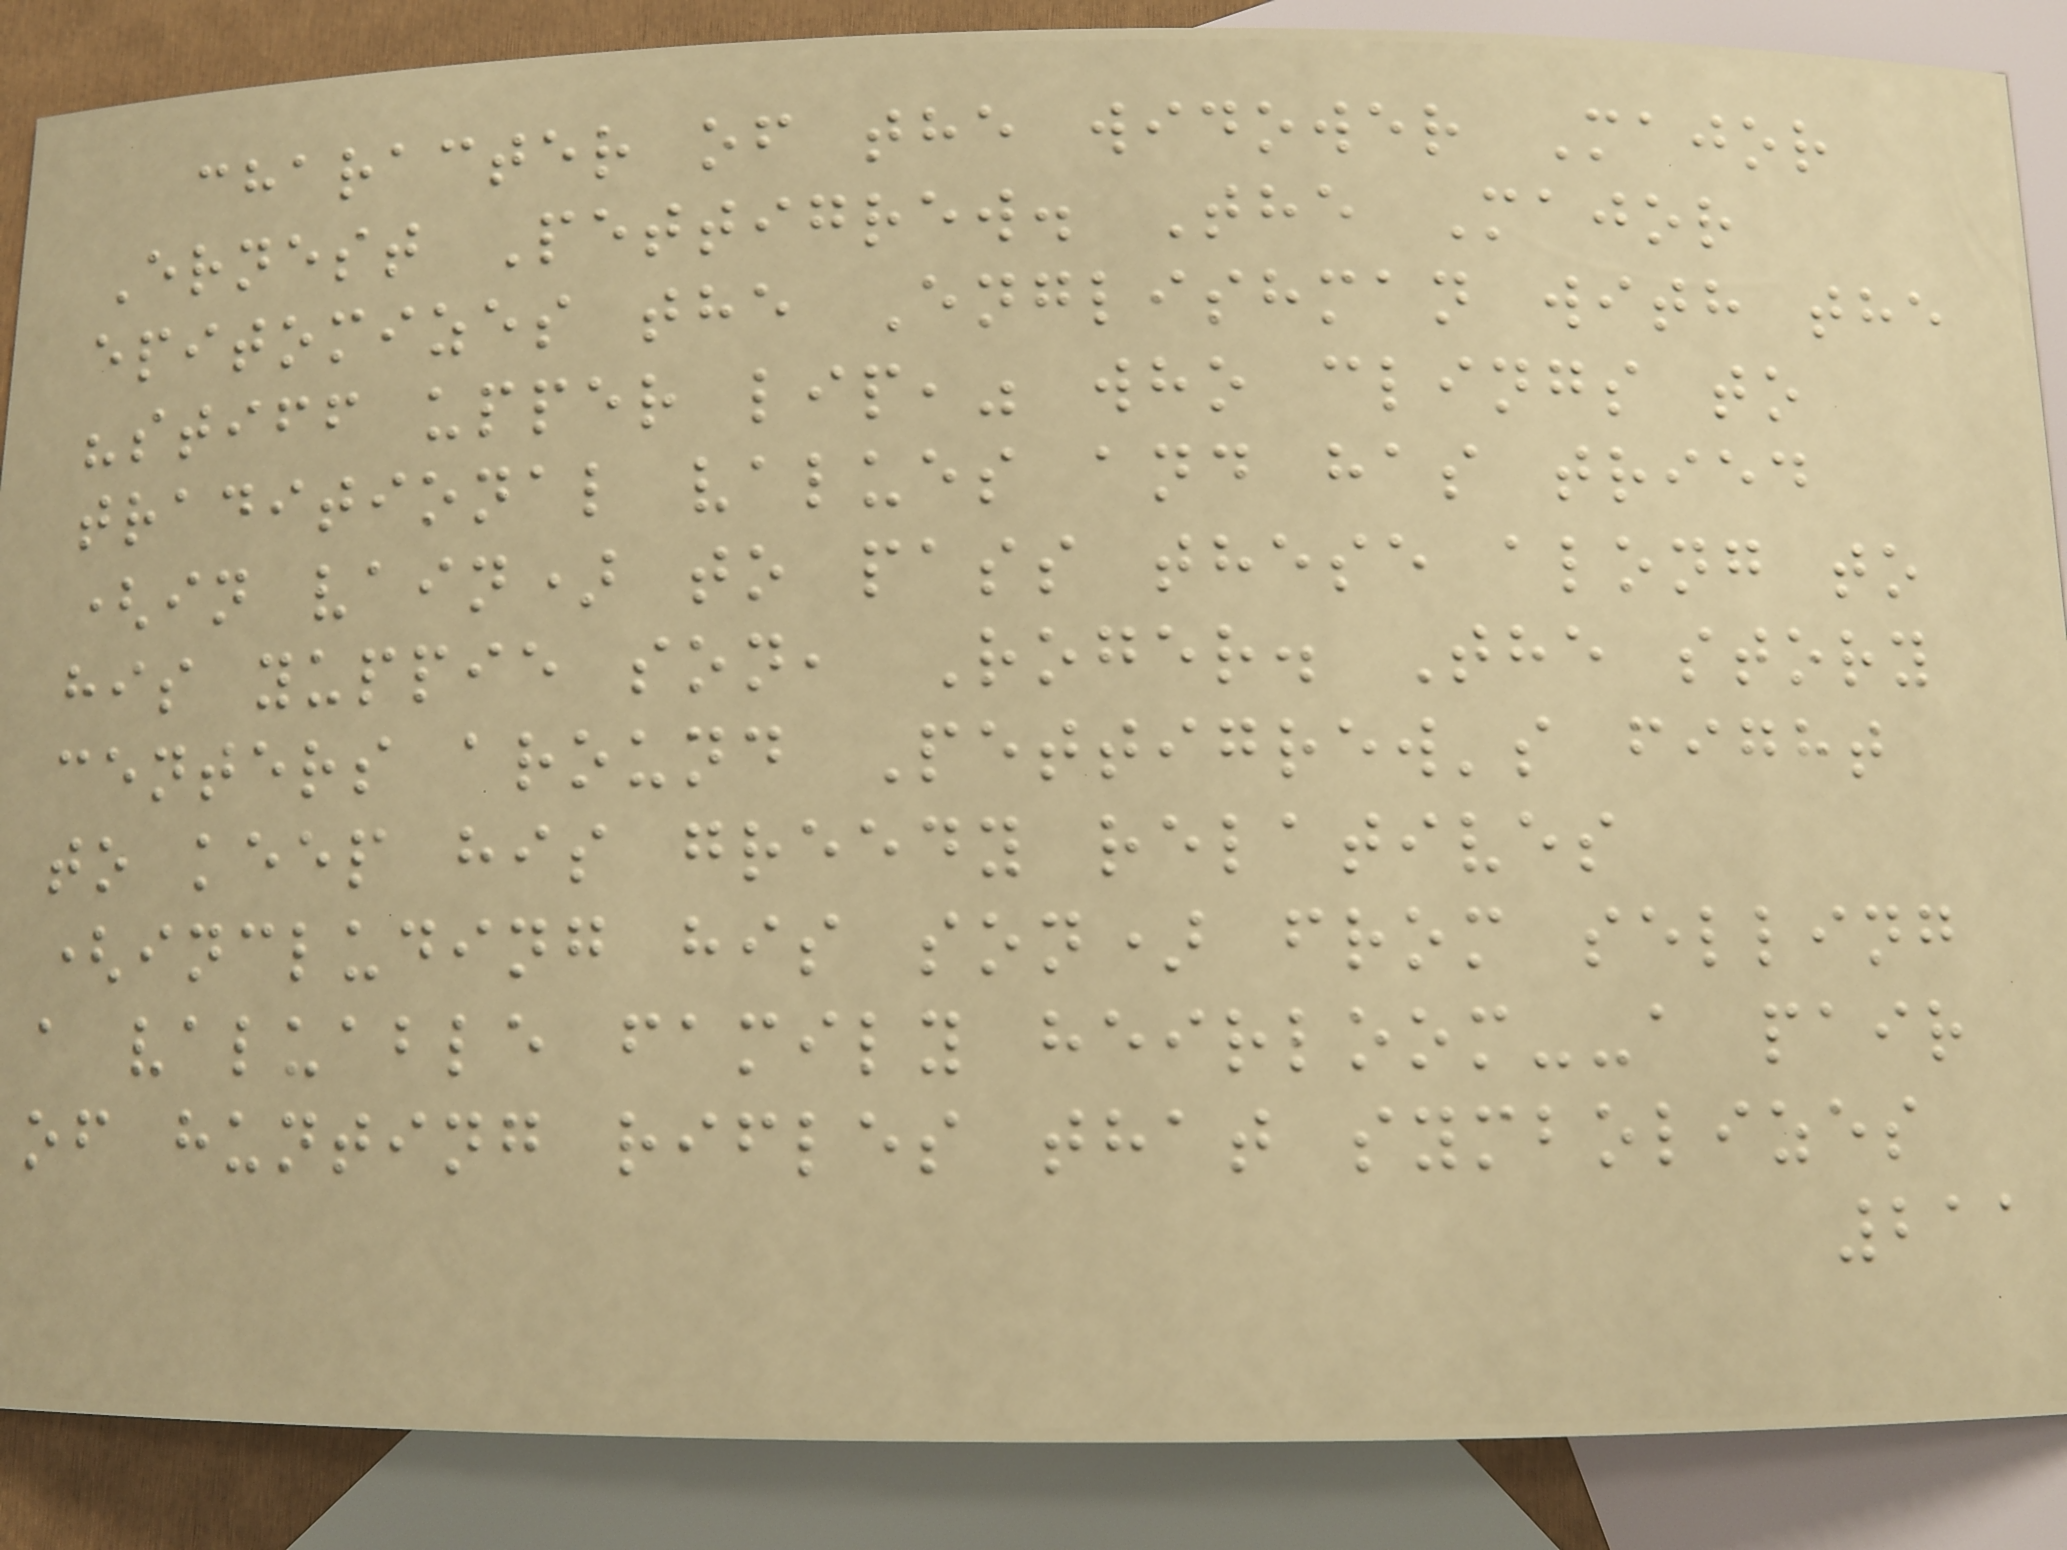character of the widower Major
Ernest Pettigrew. The Major
epitomizes the Englishman with the
"stiff upper lip," who clings to
traditional values and has tried
(in vain) to pass these along to
his yuppie son, Roger. The story
centers around Pettigrew's fight
to keep his greedy relatives
(including his son) from selling
a valuable family heirloom--a pair
of hunting rifles that symbolizes
211
